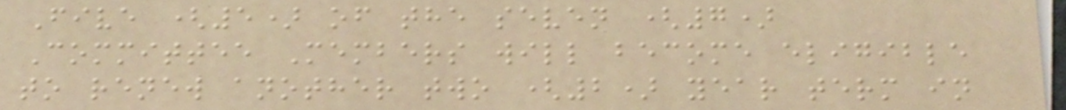Five (5) of the seven (7)
Committee Members will become eligible
to renew another two (2) year term in
